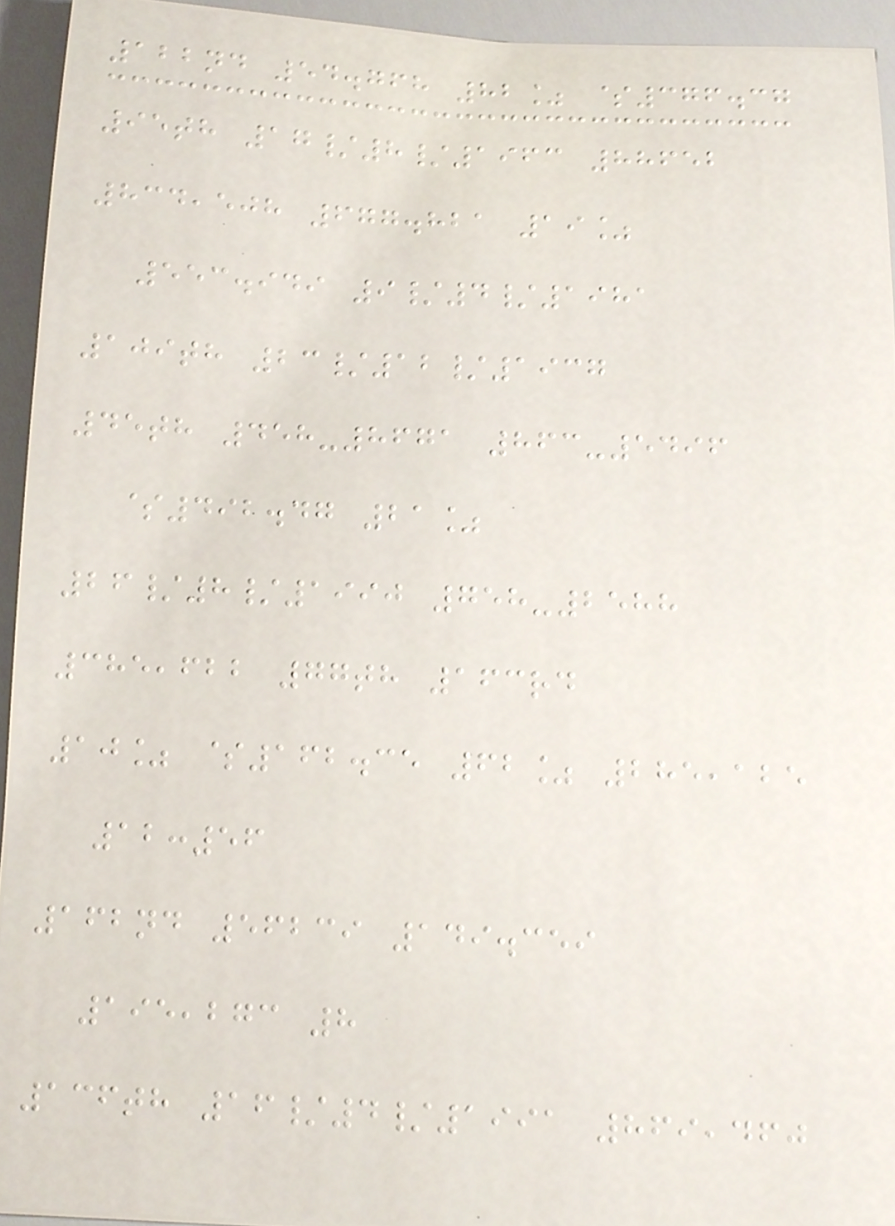122nd 54.768 82% $376.37
95th 17/8/1963 88652
834,508 677.821 19%
553.949 9/4/1981
109th 23/12/1937
45th 458-8671 863-5496
$492.47 21%
26/8/1990 758-2588
385,622 77th 163rd
10% $162.35 62% 285,125
12:56
162nd 56239 149.359
195,273 8
136th 16/4/1991 869,460
